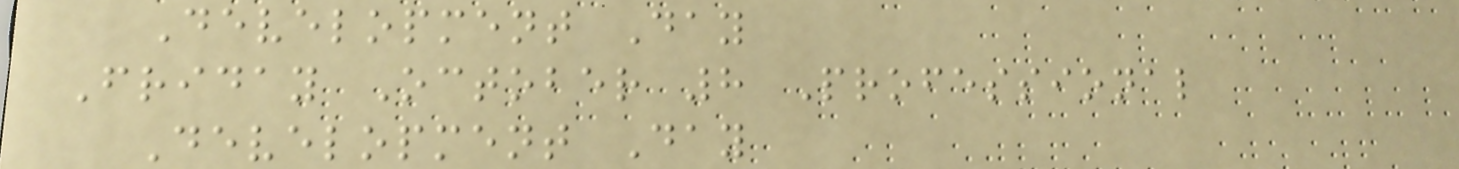Development Day
Friday October 8 Professional
Development Day
